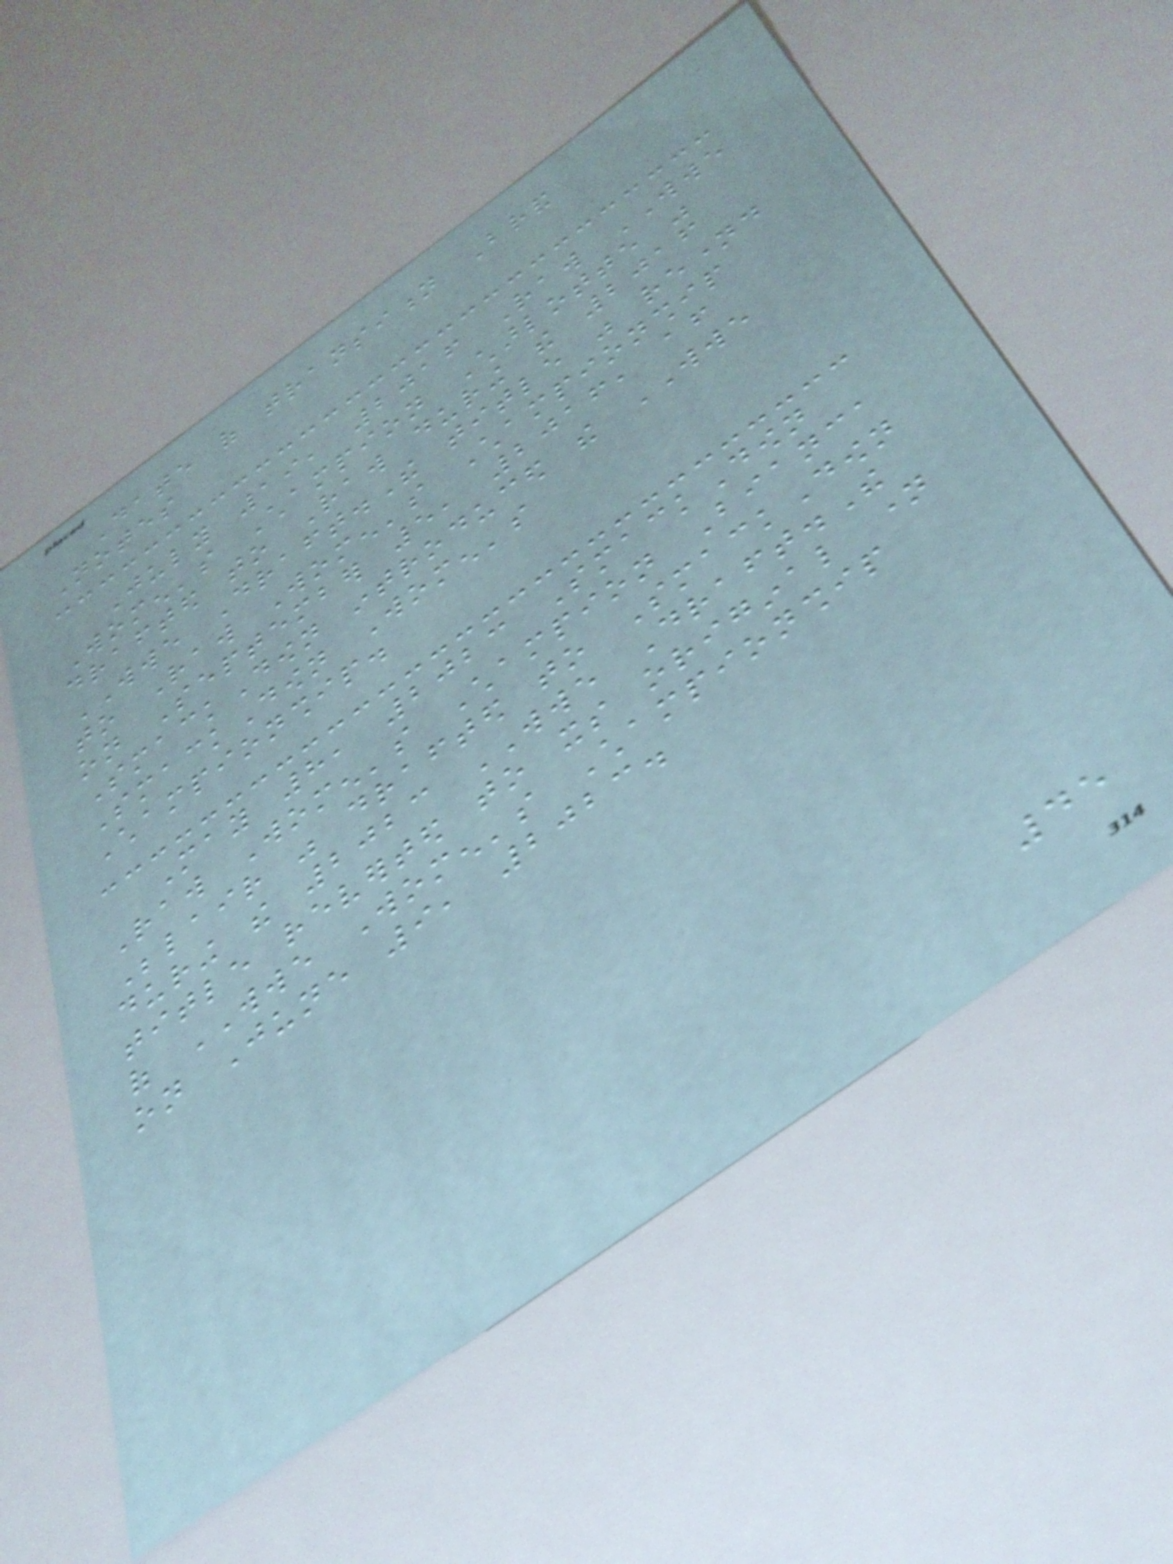Date of transition Brand
Notes
July 19, 2016 Raw WWE
Women's Champion Charlotte was
drafted to Raw during the 2016
WWE Draft.The title was renamed
to Raw Women's Championship
on September 5, 2016, after
SmackDown introduced the WWE
SmackDown Women's
Championship.
May 8, 2023 SmackDown
Raw Women's Champion Bianca
Belair was drafted to SmackDown
during the 2023 WWE Draft.The
title reverted to its original name
of WWE Women's Championship
on June 9, 2023.
45
